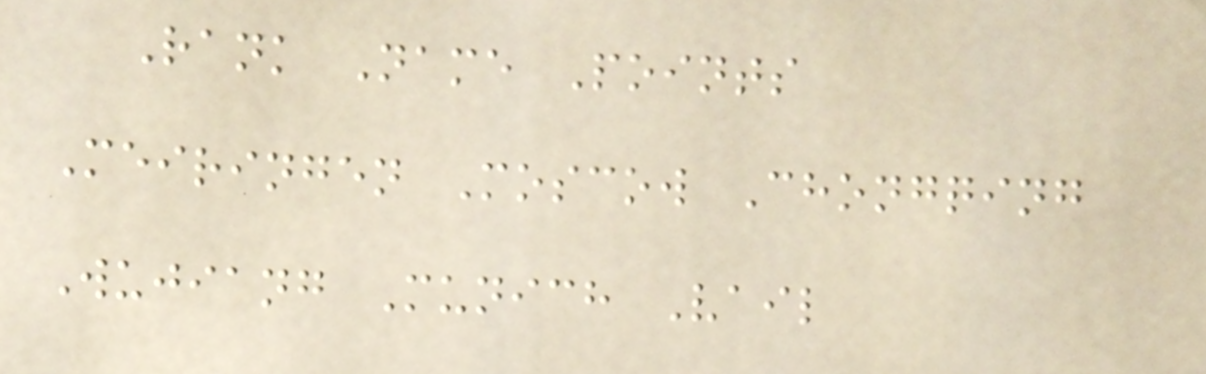Rank Name Points
Meiringen Moscow Chongqing
Wujiang Munich Vail
